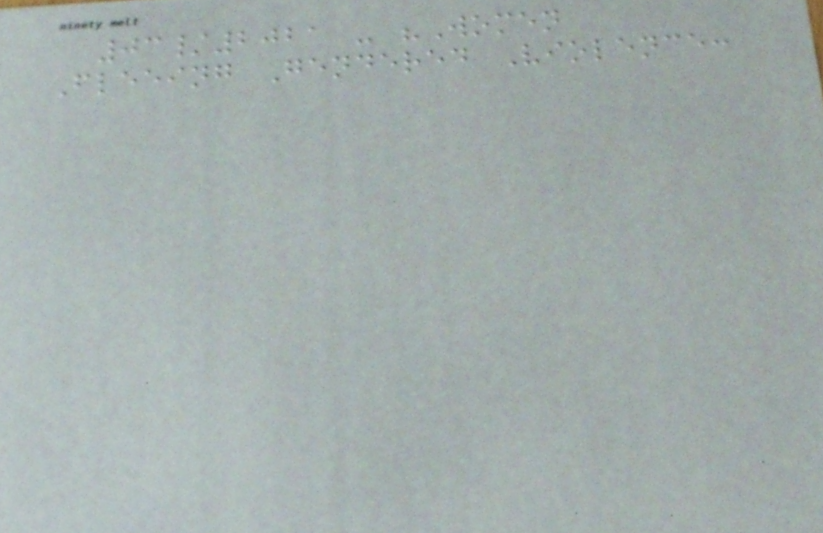03/2021 - "Women
Fleeing Gendered Violence:
